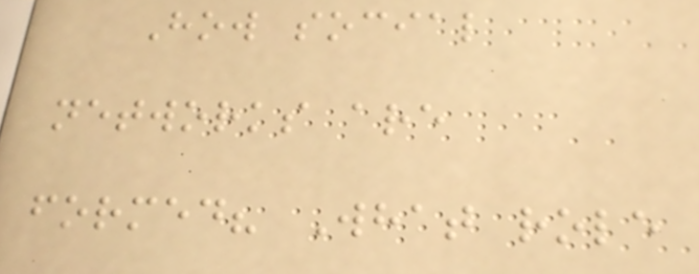How social
networks are
formed? What role
